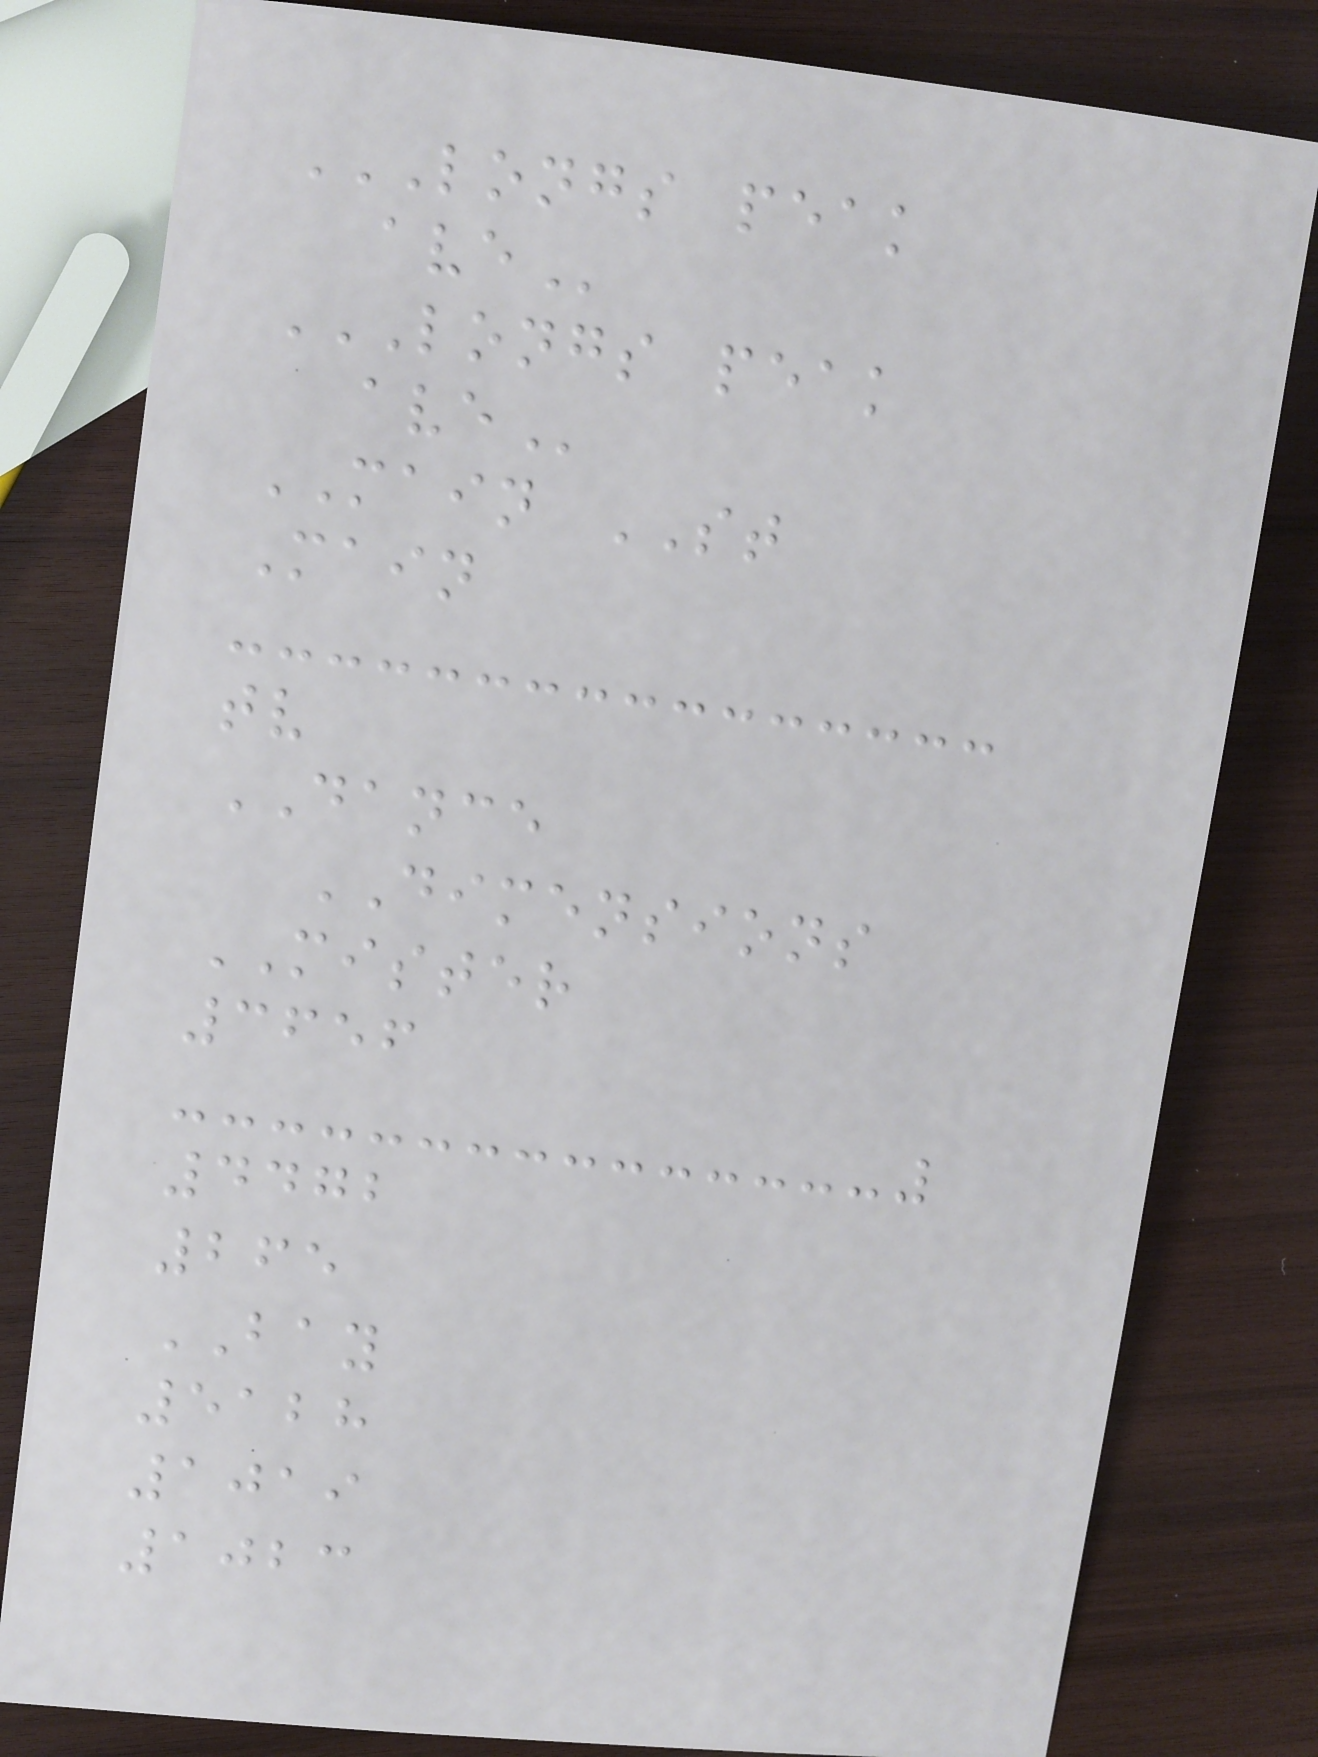LONGS PEAK
AVE
LONGS PEAK
AVE
MAIN ST
Main
tv
DANCE
DIMENSIONS
MISTER
3656
4472
265
BAY
5128
1019
1023
